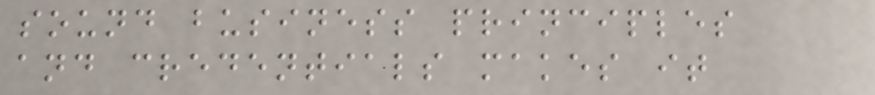sound business principles
and credentials makes it
